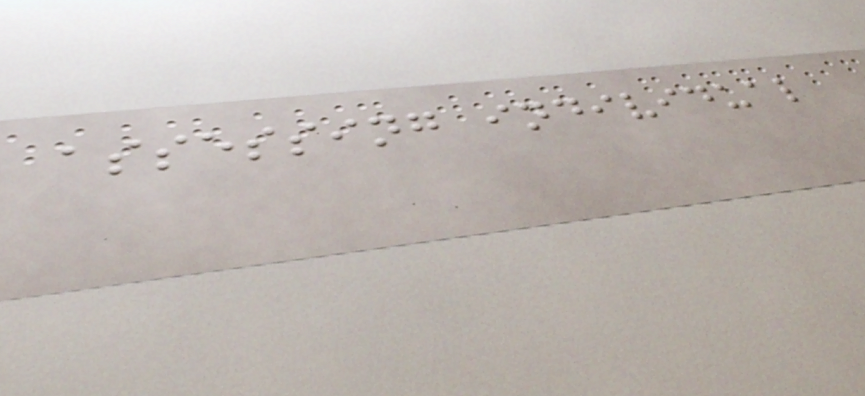assessing individual
